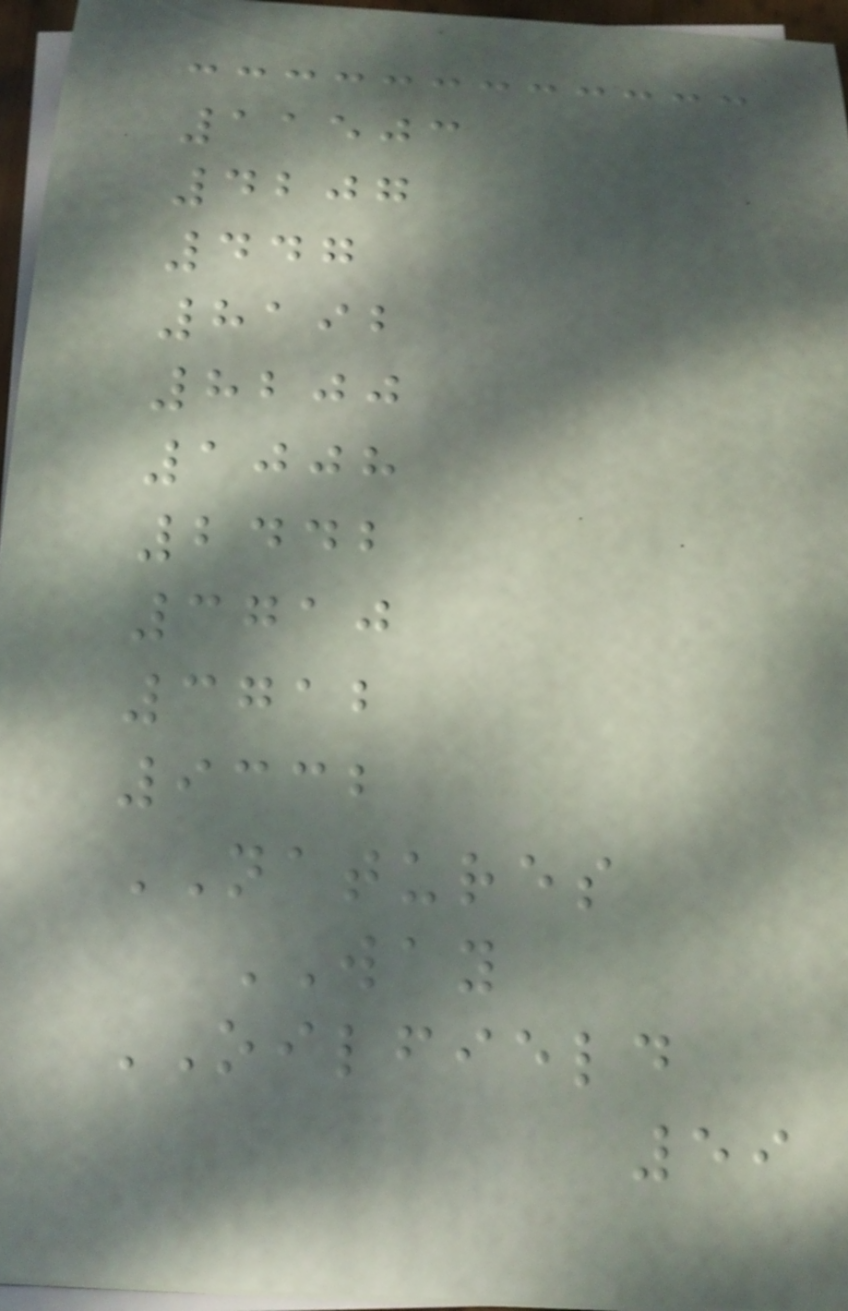11503
4207
447
8192
8200
1008
2442
3710
3712
9332
NATURES
WAY
OILFIELD
59
